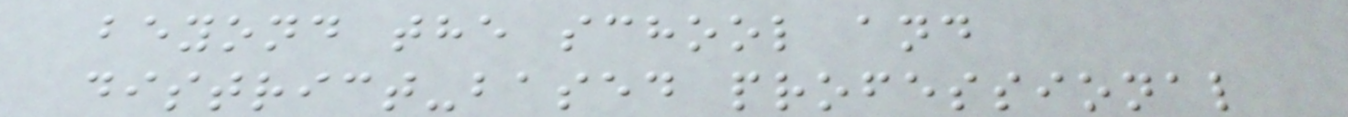beyond the school and
district-based professional
